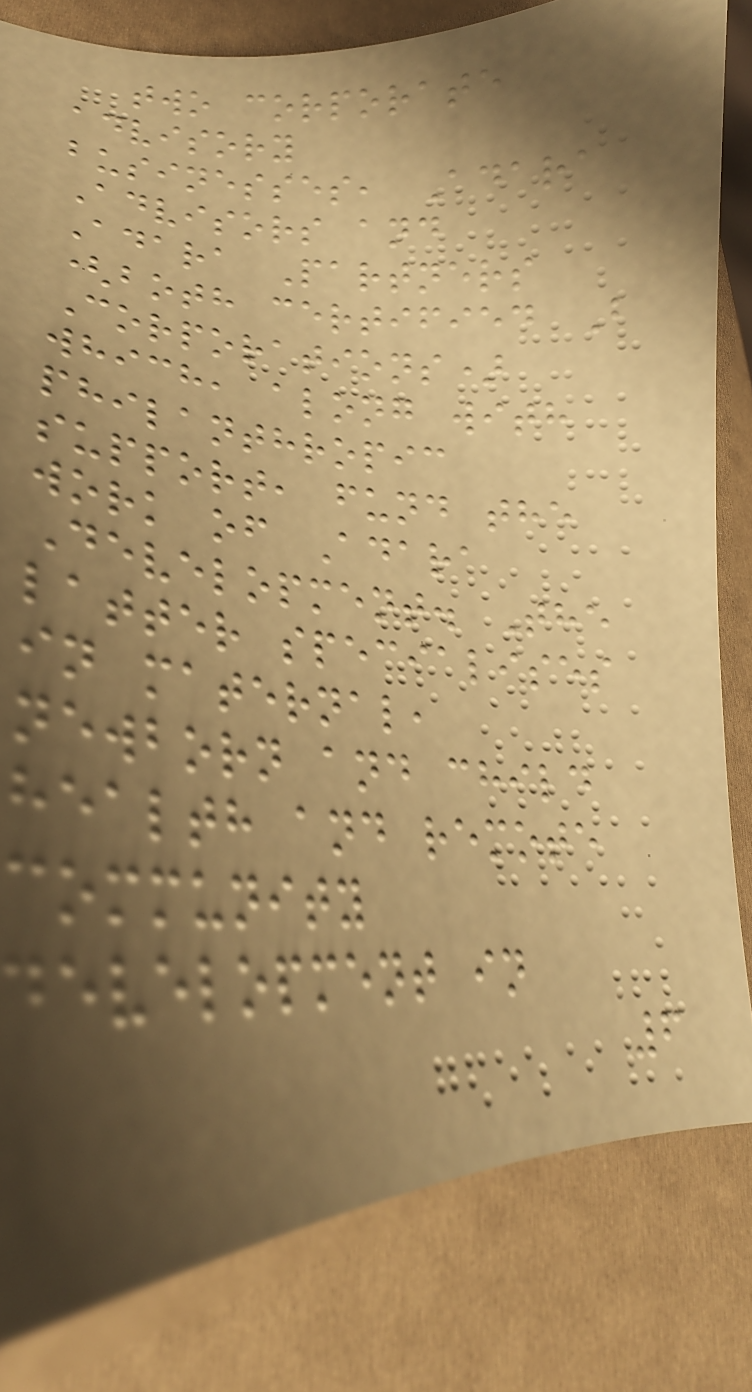two corporate
advisory
businesses, Adara
Advisors and
Adara Partners
(both certified B
Corporations)
which, along with
philanthropic
support, fund the
work of Adara
Development. The
latter specialises
in maternal,
newborn and child
health and remote
community
development in
6
